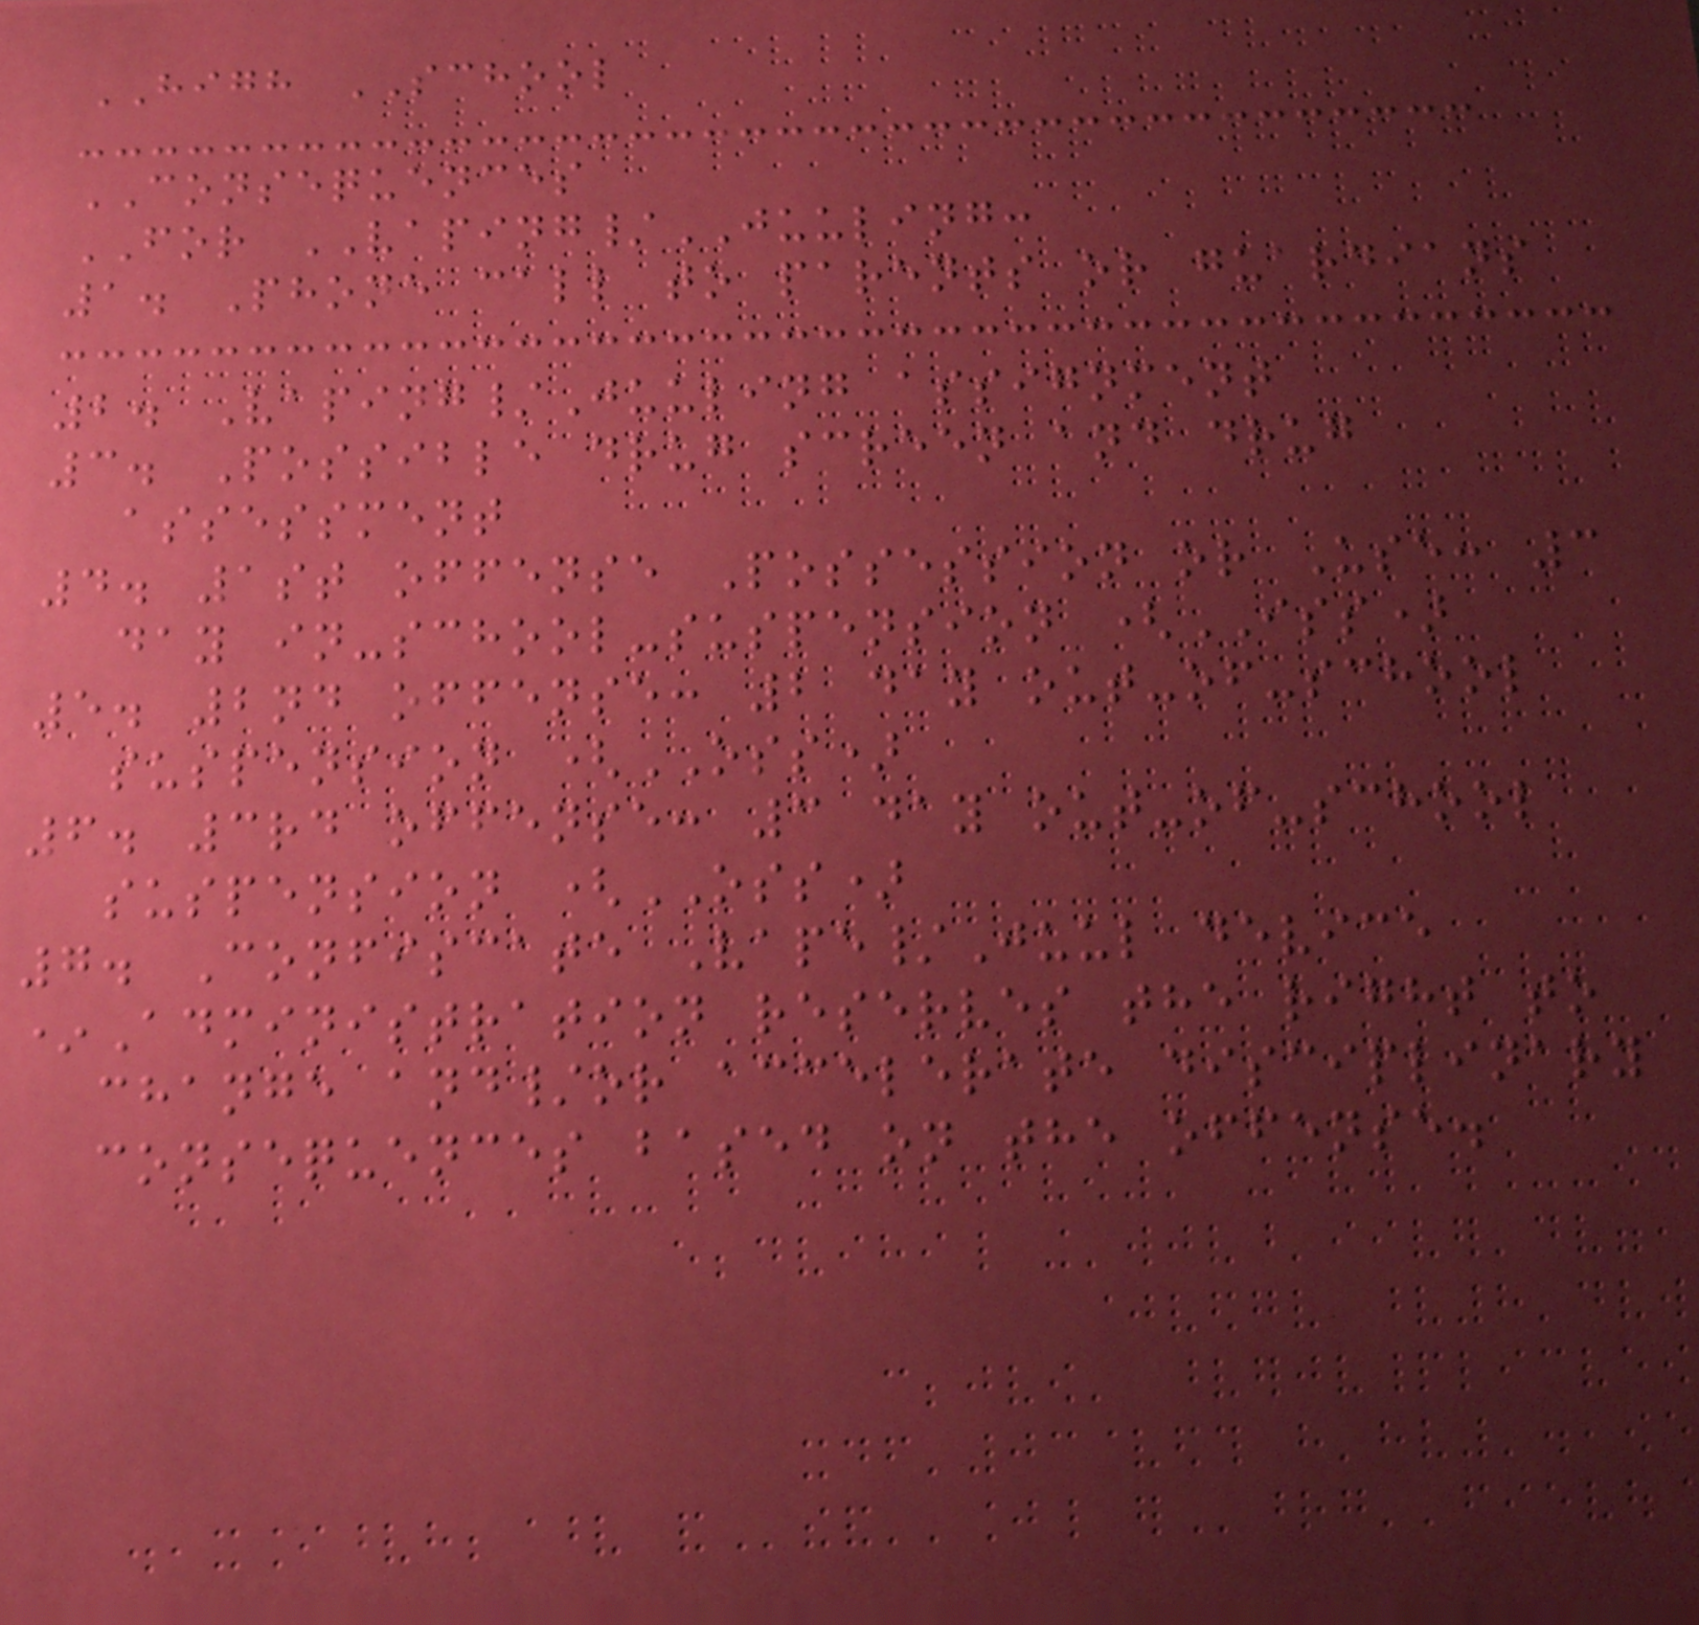HIGH SCHOOL
CONSEQUENCES
FOR VAPING/JUULING:
1. Phone call to parents or guardians
2. Vaping/Juuling assignment
3. Possible drug screen and drug
assessment
4. 1st offense Possession or Use: 3
day in-school-suspension (ISS)
5. 2nd offense: 2 day out-of-school
suspension (OSS)
6. 3rd offense: 3 day out-of-school
suspension (OSS)
7. Confiscate Vape/Juul device
*Administration reserves the right to
change and/or accelerate disciplinary
consequences based on the offense.
